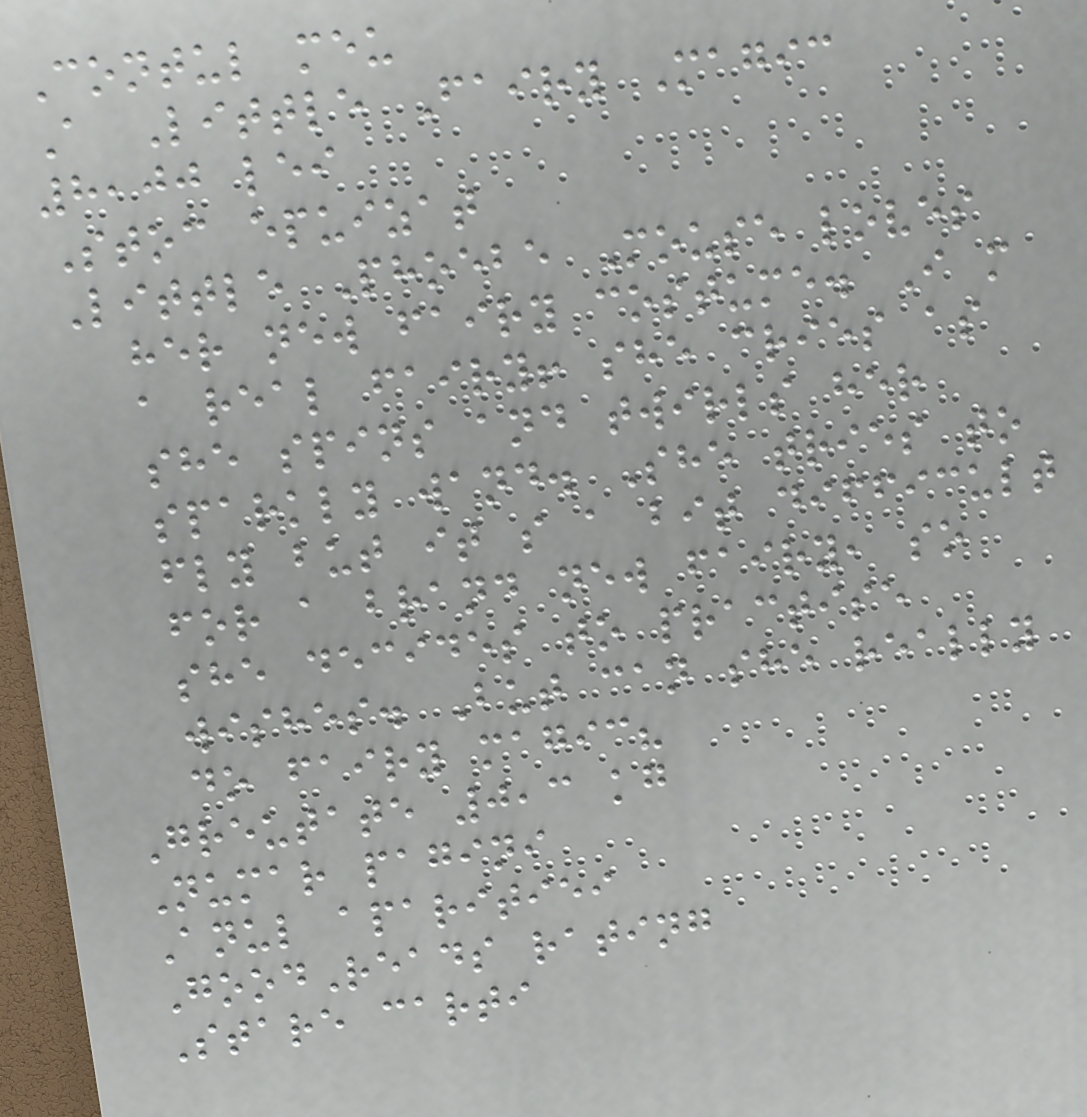Contul meu
A Little Fairy Magic
8,00 lei
Stoc epuizat
Little Phoebe Mouse loves
her new fairy costume. I m
a real fairy! she cries as
she spins and twirls her
sparkly wand. She tries to
fly but it s a bit difficult
for a brand new fairy, so
she decides to practise
wishes. But can she really
do fairy magic?
Greutate 0,3 kg
Numar pagini
Anul aparitiei
GoodReads rating
Stare carti
